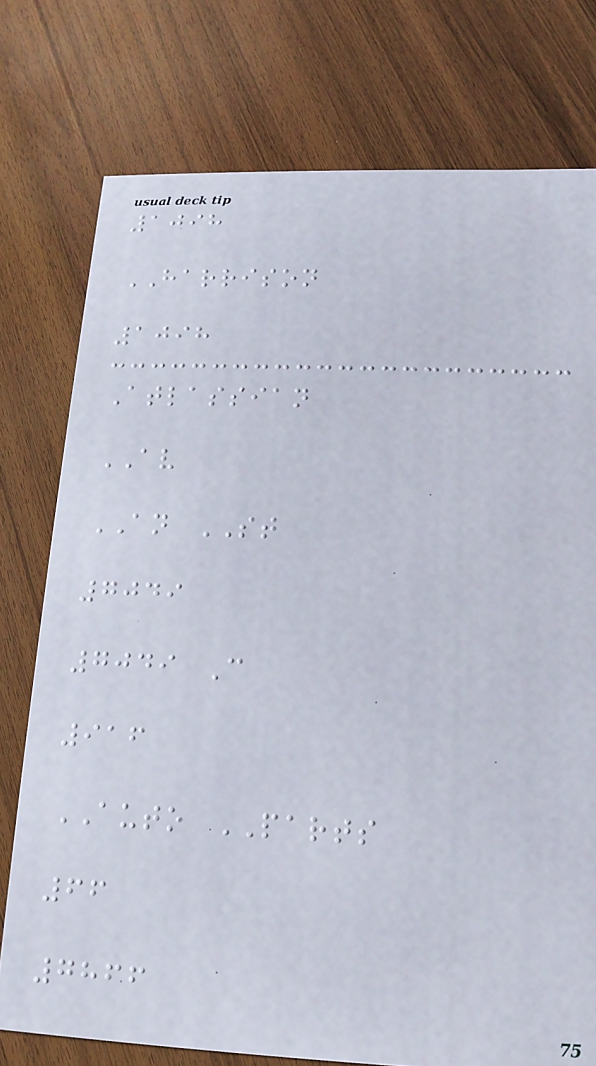1098
HARRISON
1098
Atlassian
AV
AN ST
7049
7049 C
916
AUTO PARTS
66
7866
